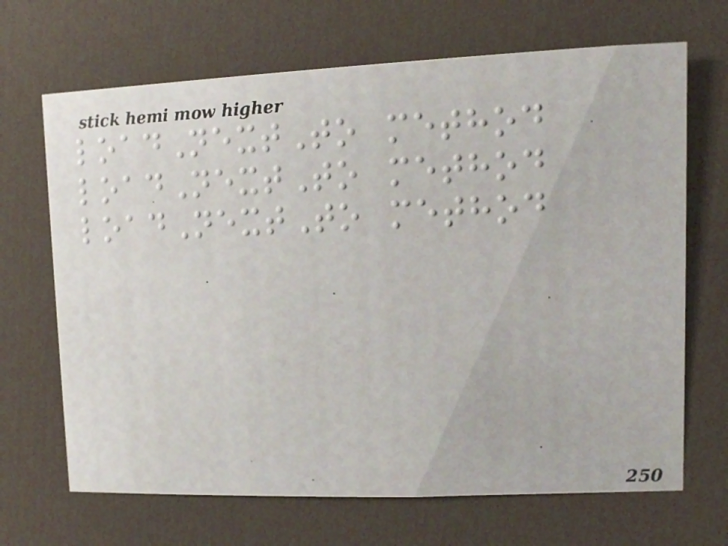loadNextTo method
loadNextTo method
loadNextTo method
